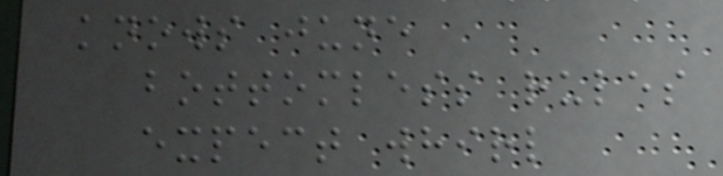knows june
bottomless rules
expect whirl
